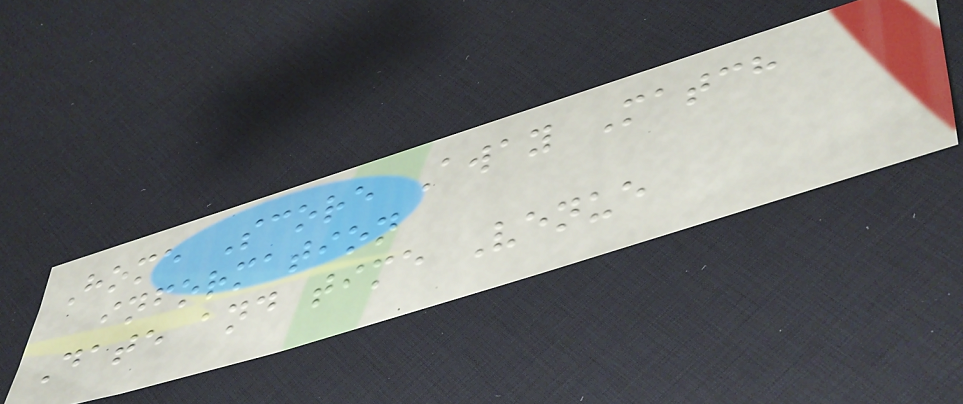Home Score Away Match
information
Date and time Venue
